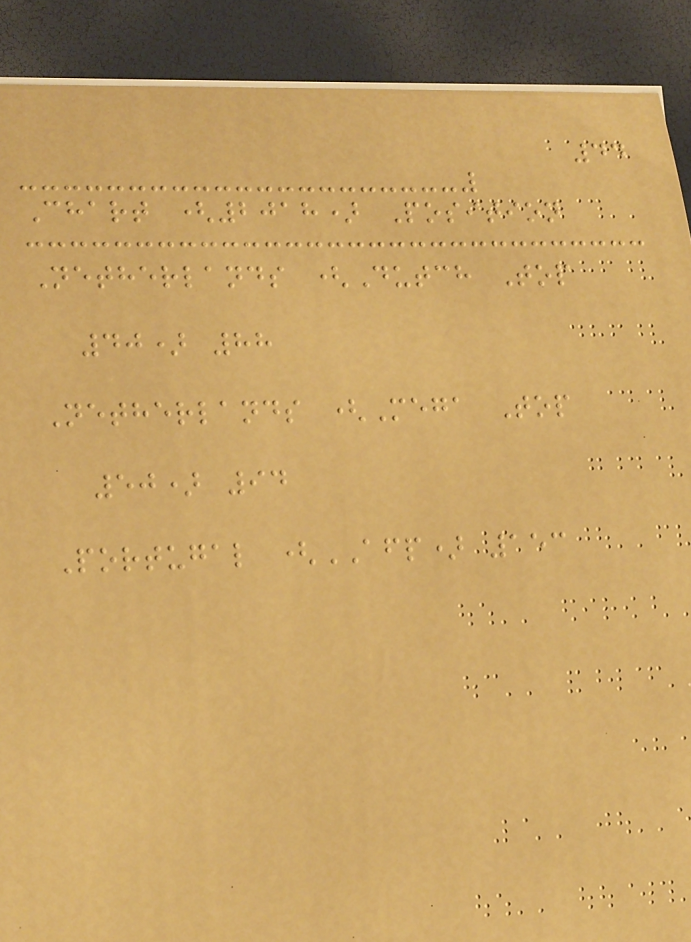44
Chart (2018) Position
Netherlands (Dutch Top
40) 88
Netherlands (Mega Top
50) 94
Portugal (AFP) 153
